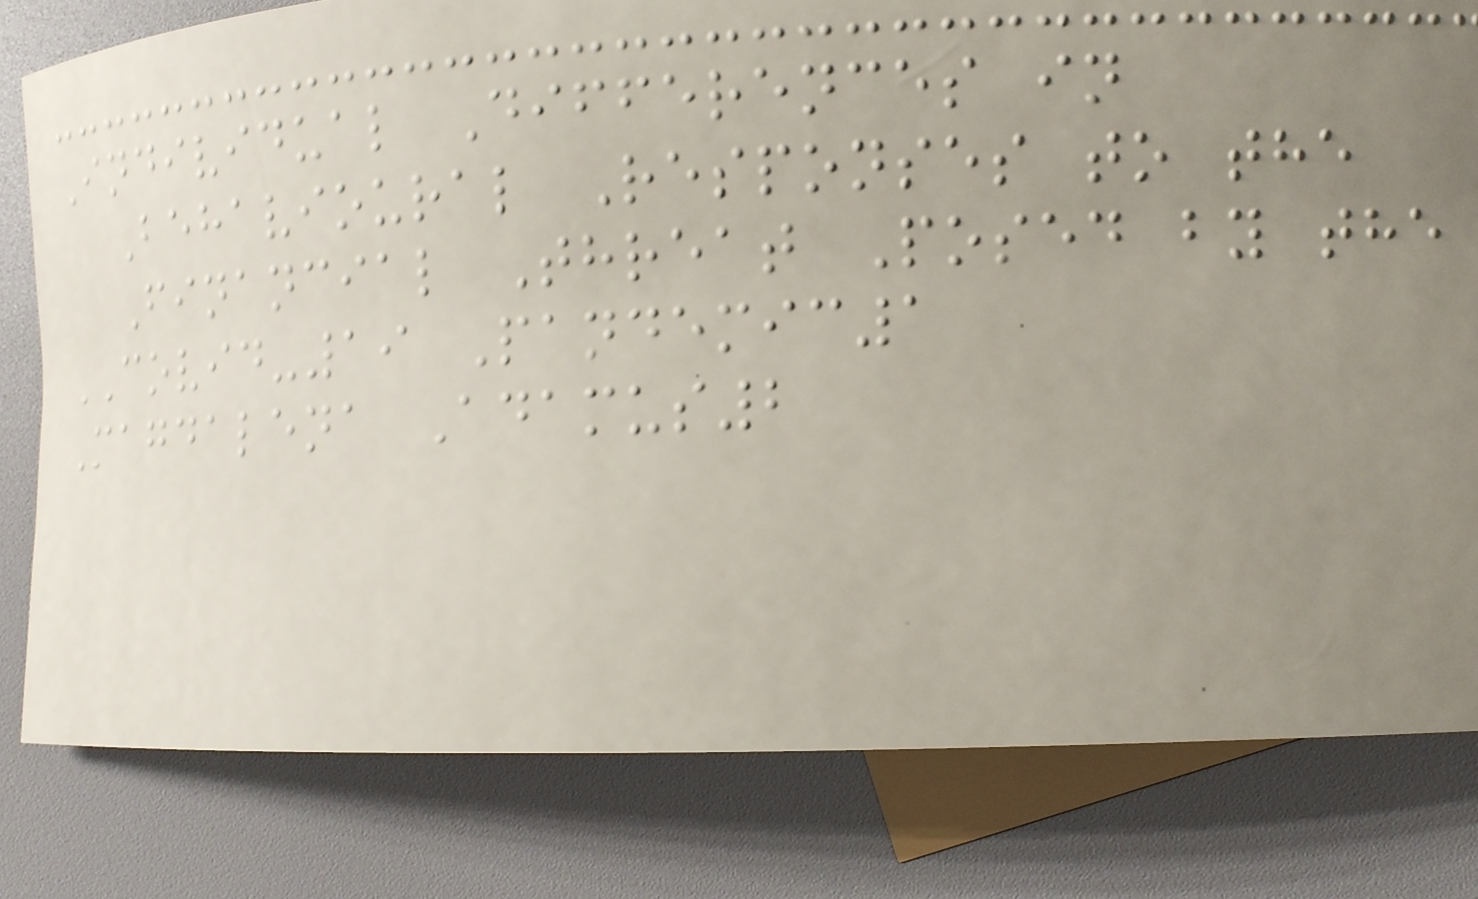Individual Differences in
Behavioural Responses to the
Financial Threat Posed by the
COVID-19 Pandemic1
Magdalena Adamus2
